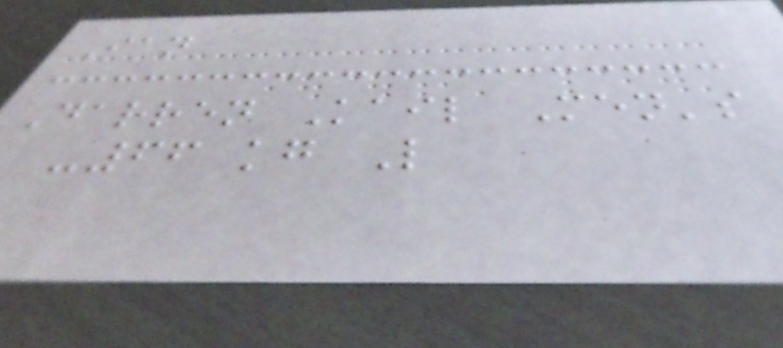Ian
Darren Kail Men's
-66 kg L
